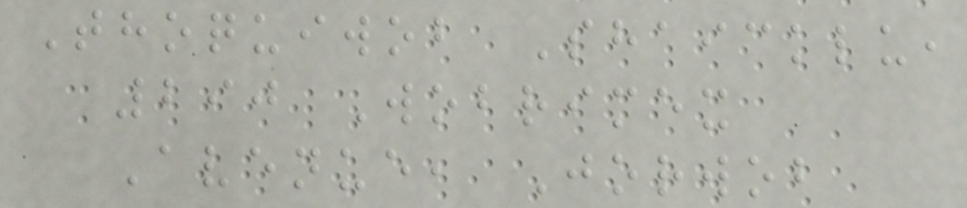Thoquiwob Shaicklu,
290 Wobrimex
Avenue, Jorwob
